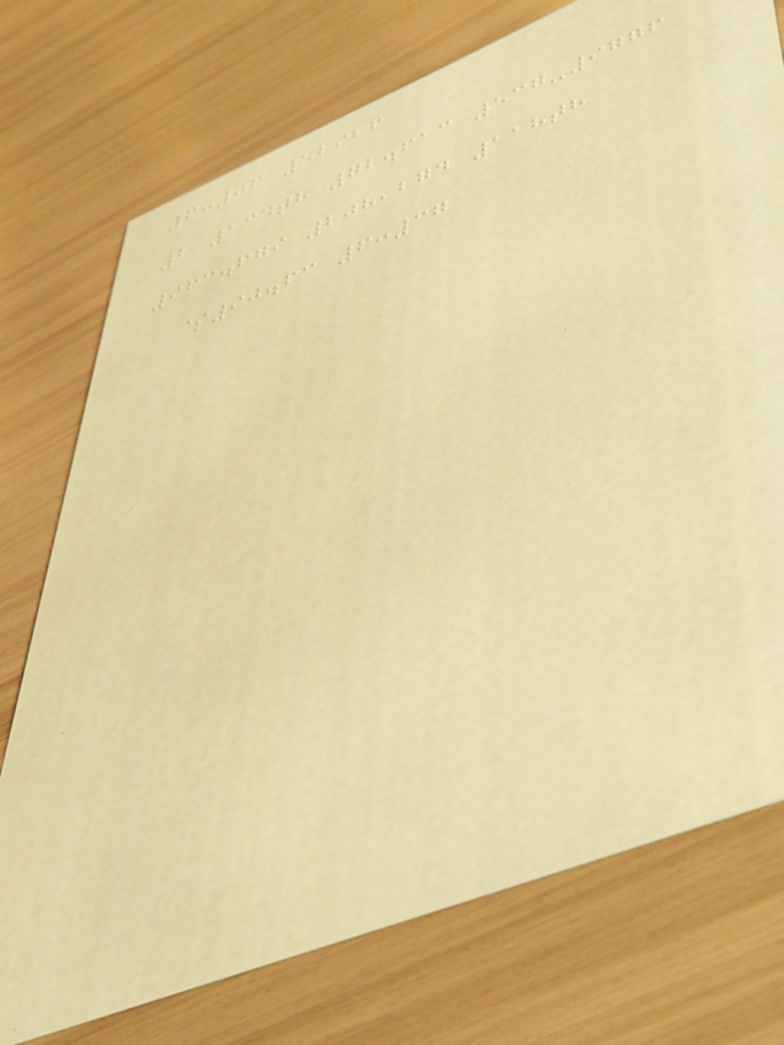6:06 52926
2 134th 72.613 537-9776
963.679 208,274 118th
$90.63 6:37
